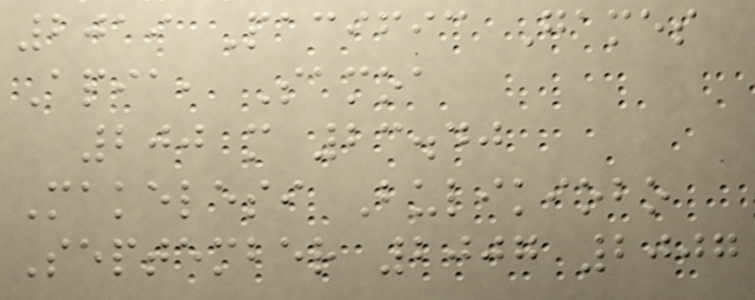2019 Pacific Games
Apia, Samoa
200 m 23.40
Makelesi Bulikiobo
September 2007 2007
